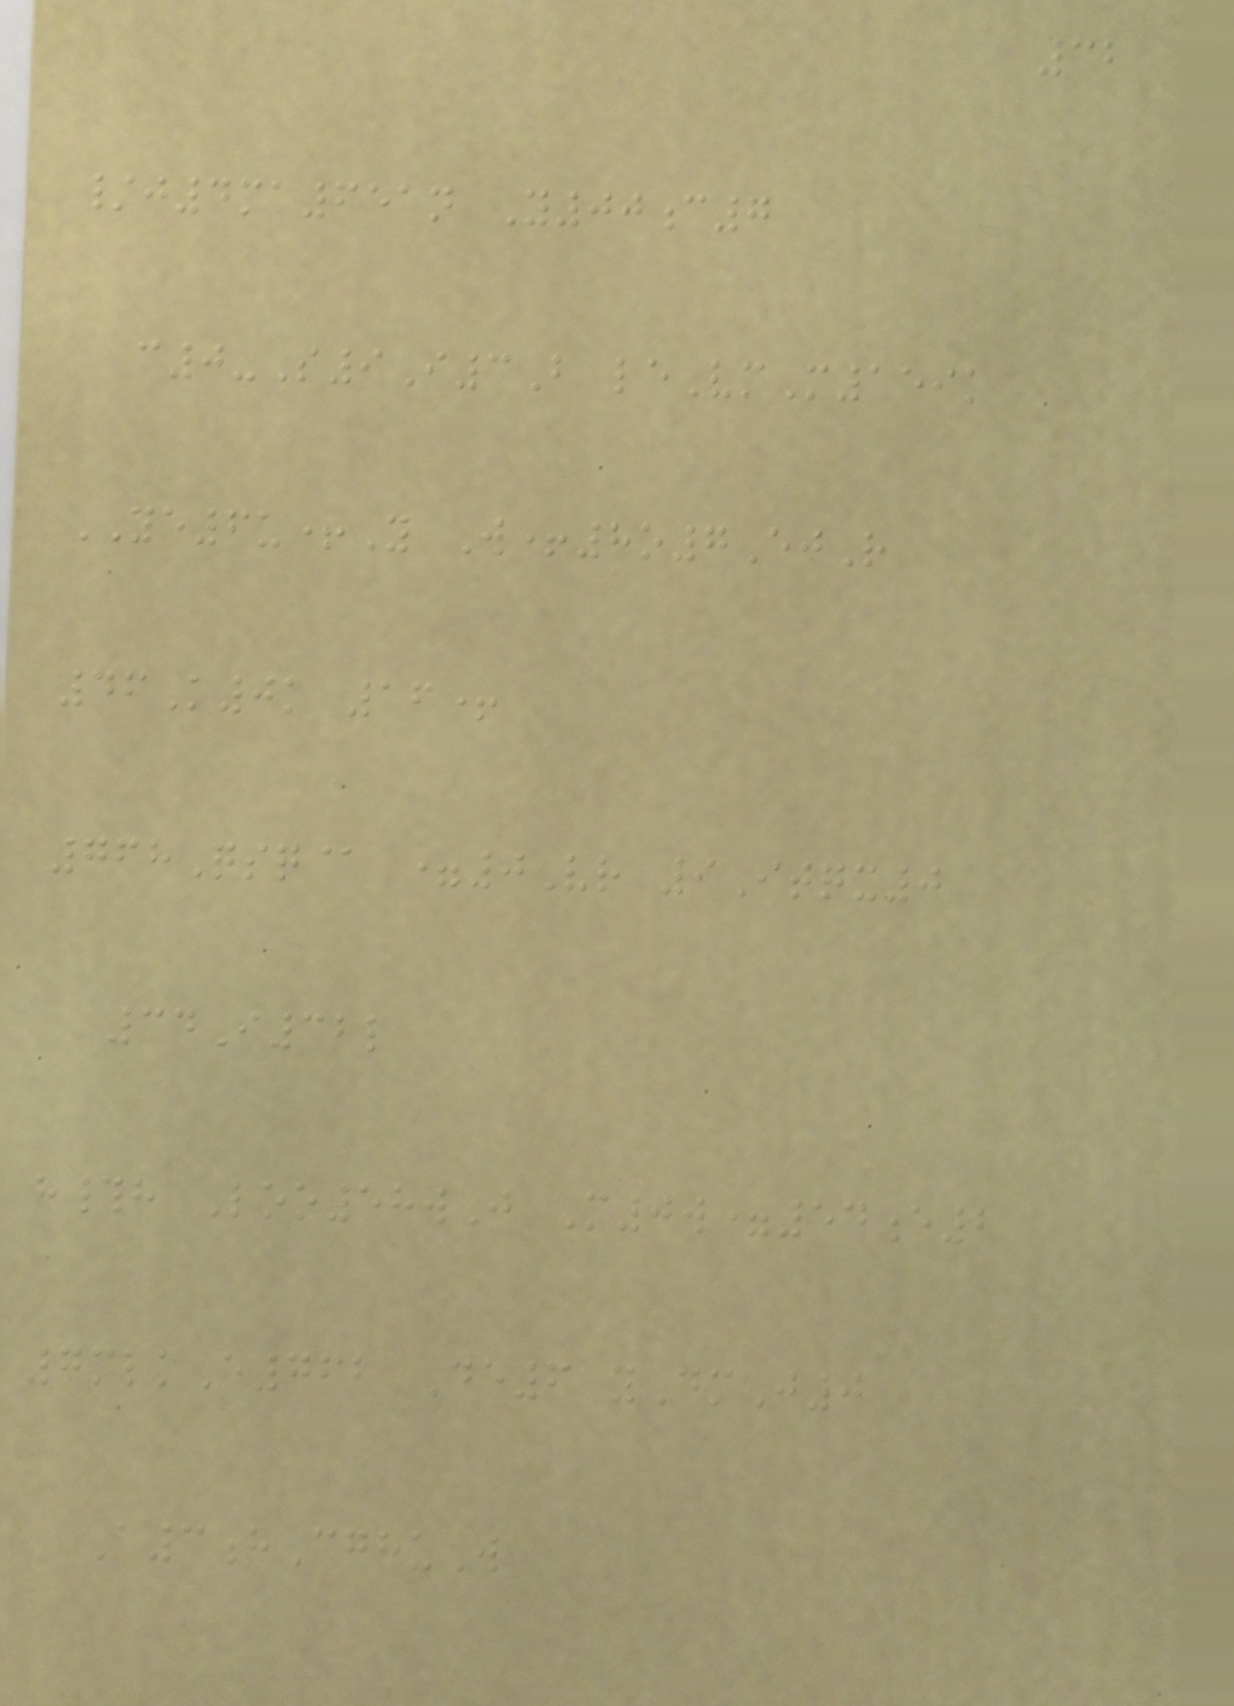32
/j4ma651n Y00c7
c0-S9I3B leVmM159k
YE6u+Y W+8o7EjR
46K0k 16+
768Qsq@ =0Vr 9Itqx0
34I32l
h#h Loo58wJ M0w=54e2
7mlkE762 De6 yDmJ0
A3hCghuW
